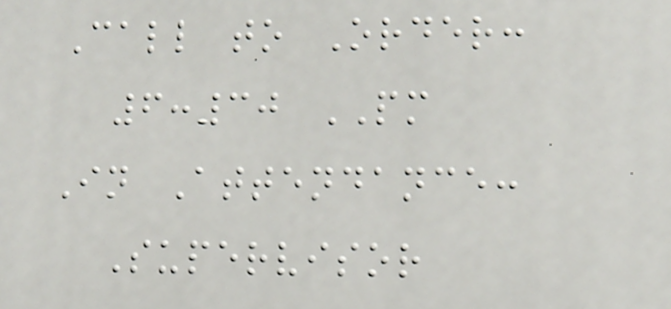Call to Order:
6:30 PM
In Attendance:
Supervisor
